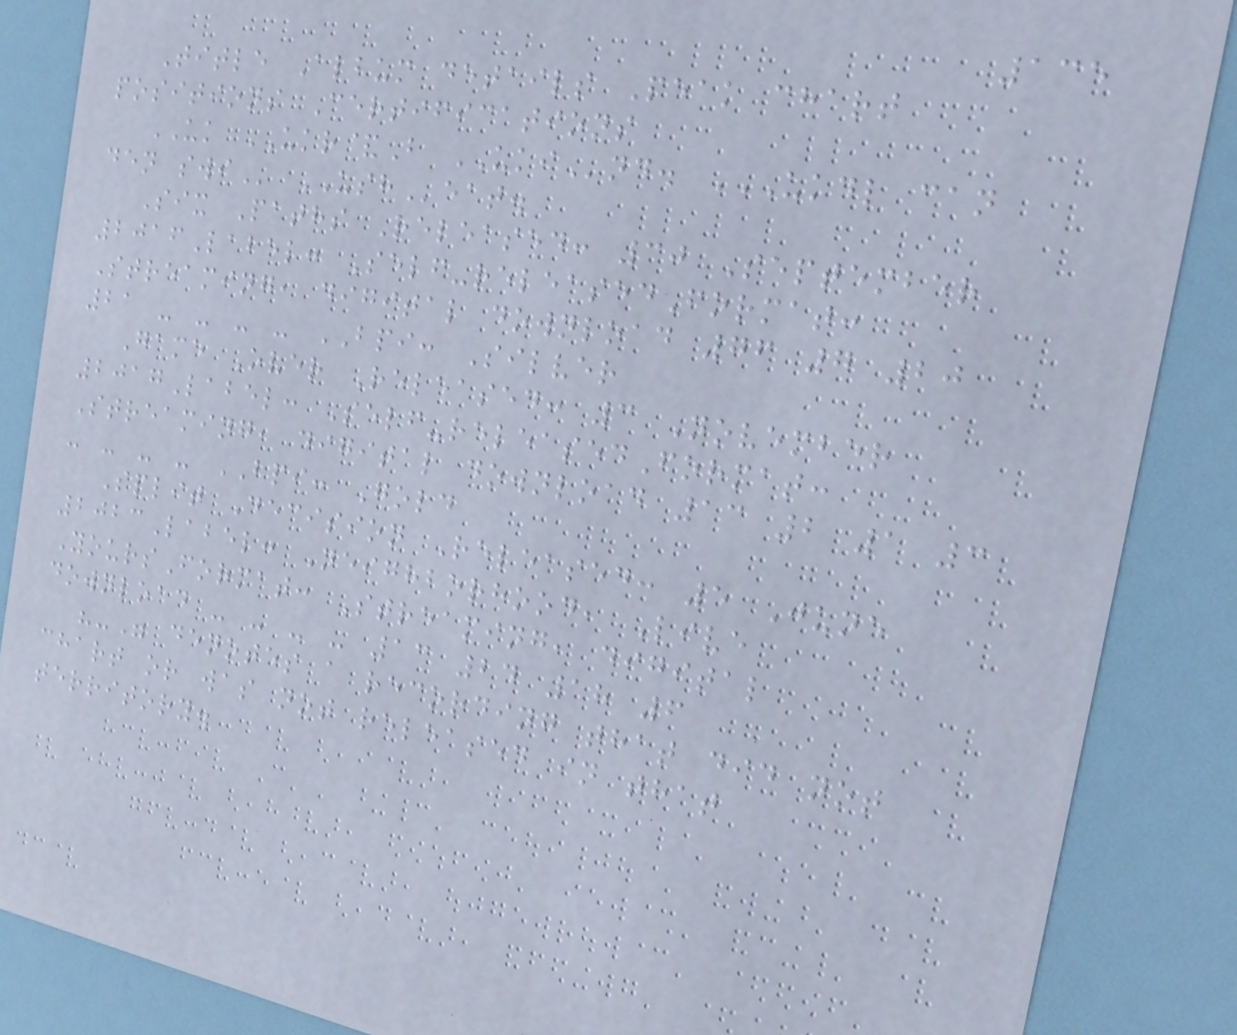135
Title Album details Peak chart
positions Certifications
UK UKR&B UKInd. UKDL CAN
DEN SWI USHeat.
Six Paths Released: 30 September
2016Label: Self-releasedFormat:
Streaming, digital download 76 7 20
21 - - - - BPI: Silver
Game Over Released: 3 November
2017Label: Self-releasedFormat:
Streaming, digital download 13 2 1 3
- - - - BPI: Gold
Split Decision Released: 5 June
2023Label: Neighborhood, Live
YoursFormat: Streaming, digital
download - - - - 13 24 18 6
"-" denotes a recording that did not
chart or was not released in that
territory.
